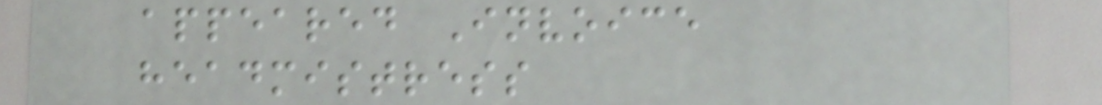appeared Invoice
headmistress
